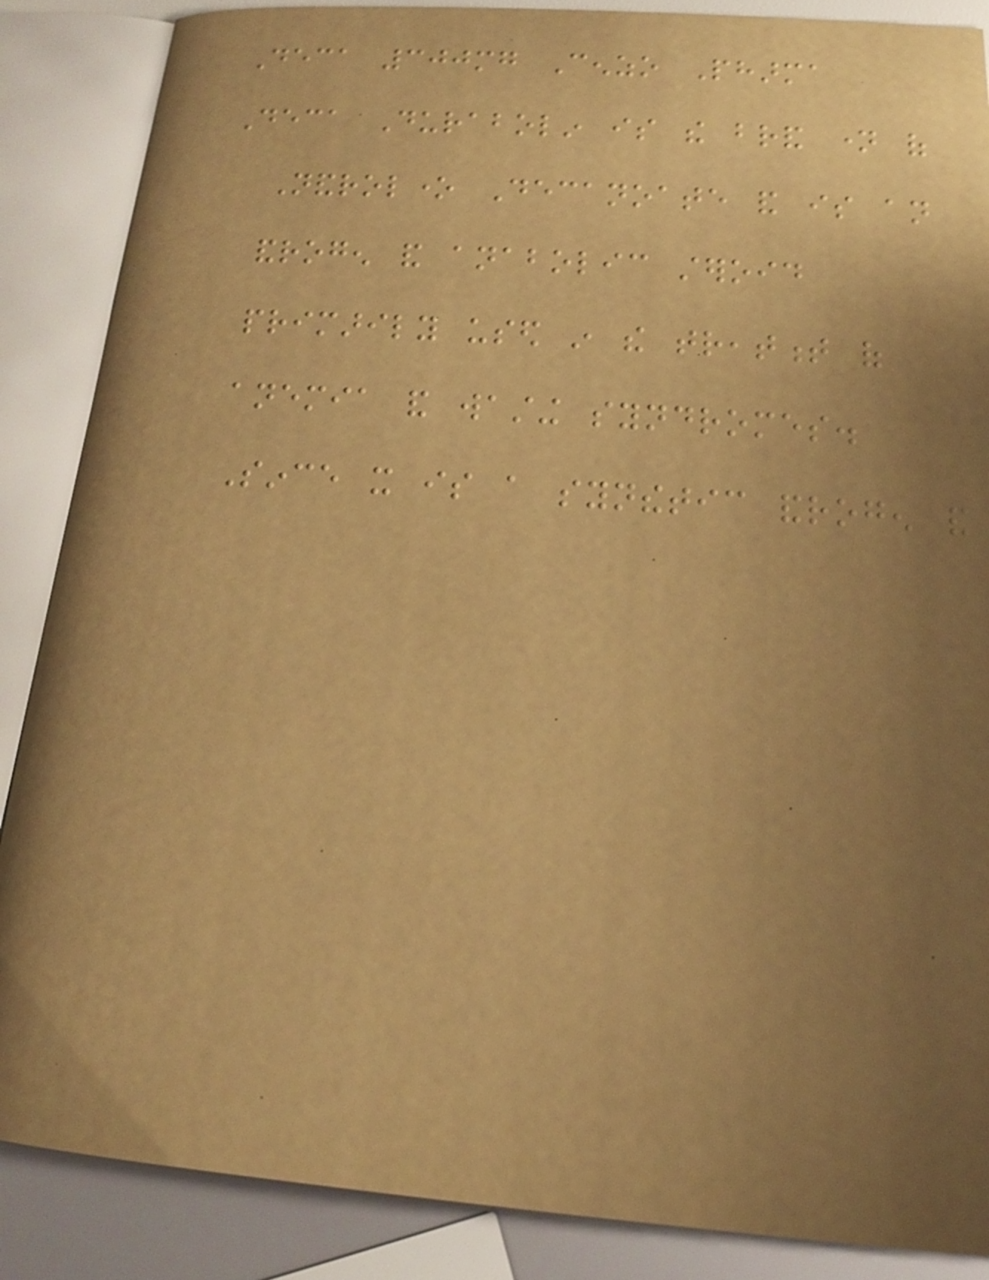Deca 300mg Cenzo Pharma
Deca Durabolin is the brand name of
Nandrolone Decanoate and is an
androgen and anabolic steroid
primarily used in the treatment of
anemia and wasting syndromes.
Since it is a synthetic androgen and
